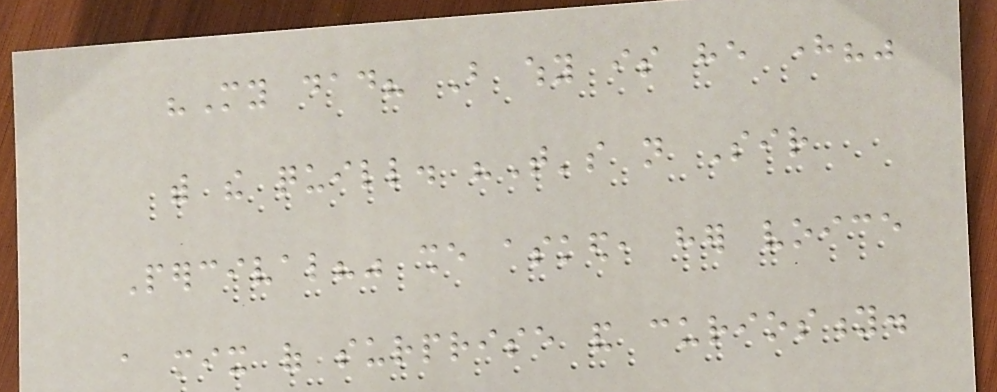"My dad? But why is he here?"
with the quill. "That's not Sir
Percival?" she asked, her voice
a mix of surprise and curiosity.
